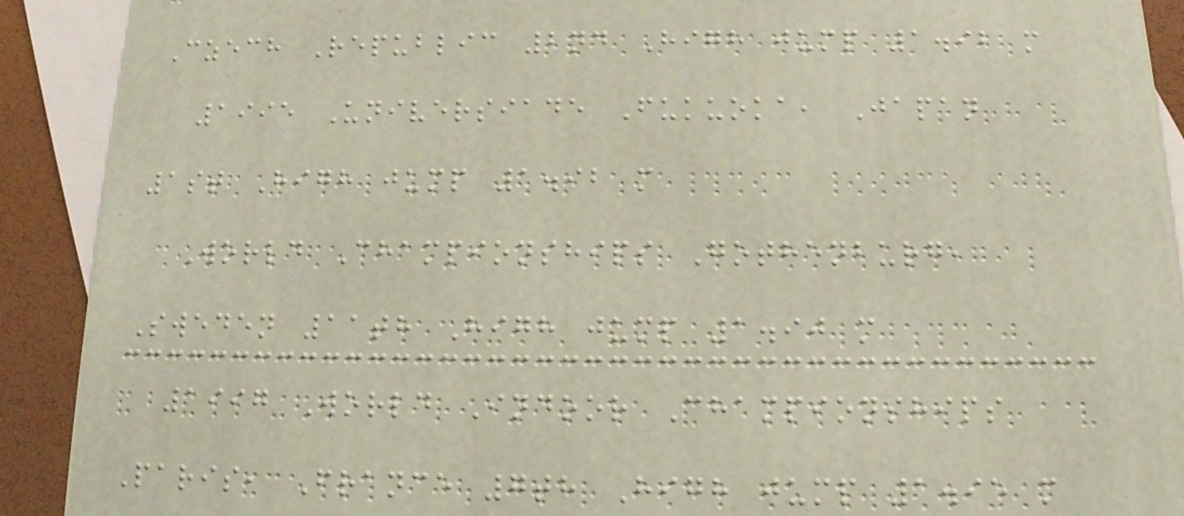Czech Republic 2nd High jump 1.92 m
1995 Universiade Fukuoka, Japan
1st High jump 1.92 m
World Championships Gothenburg,
Sweden 11th High jump 1.90 m
1997 World Indoor Championships
Paris, France 7th High jump 1.95 m
